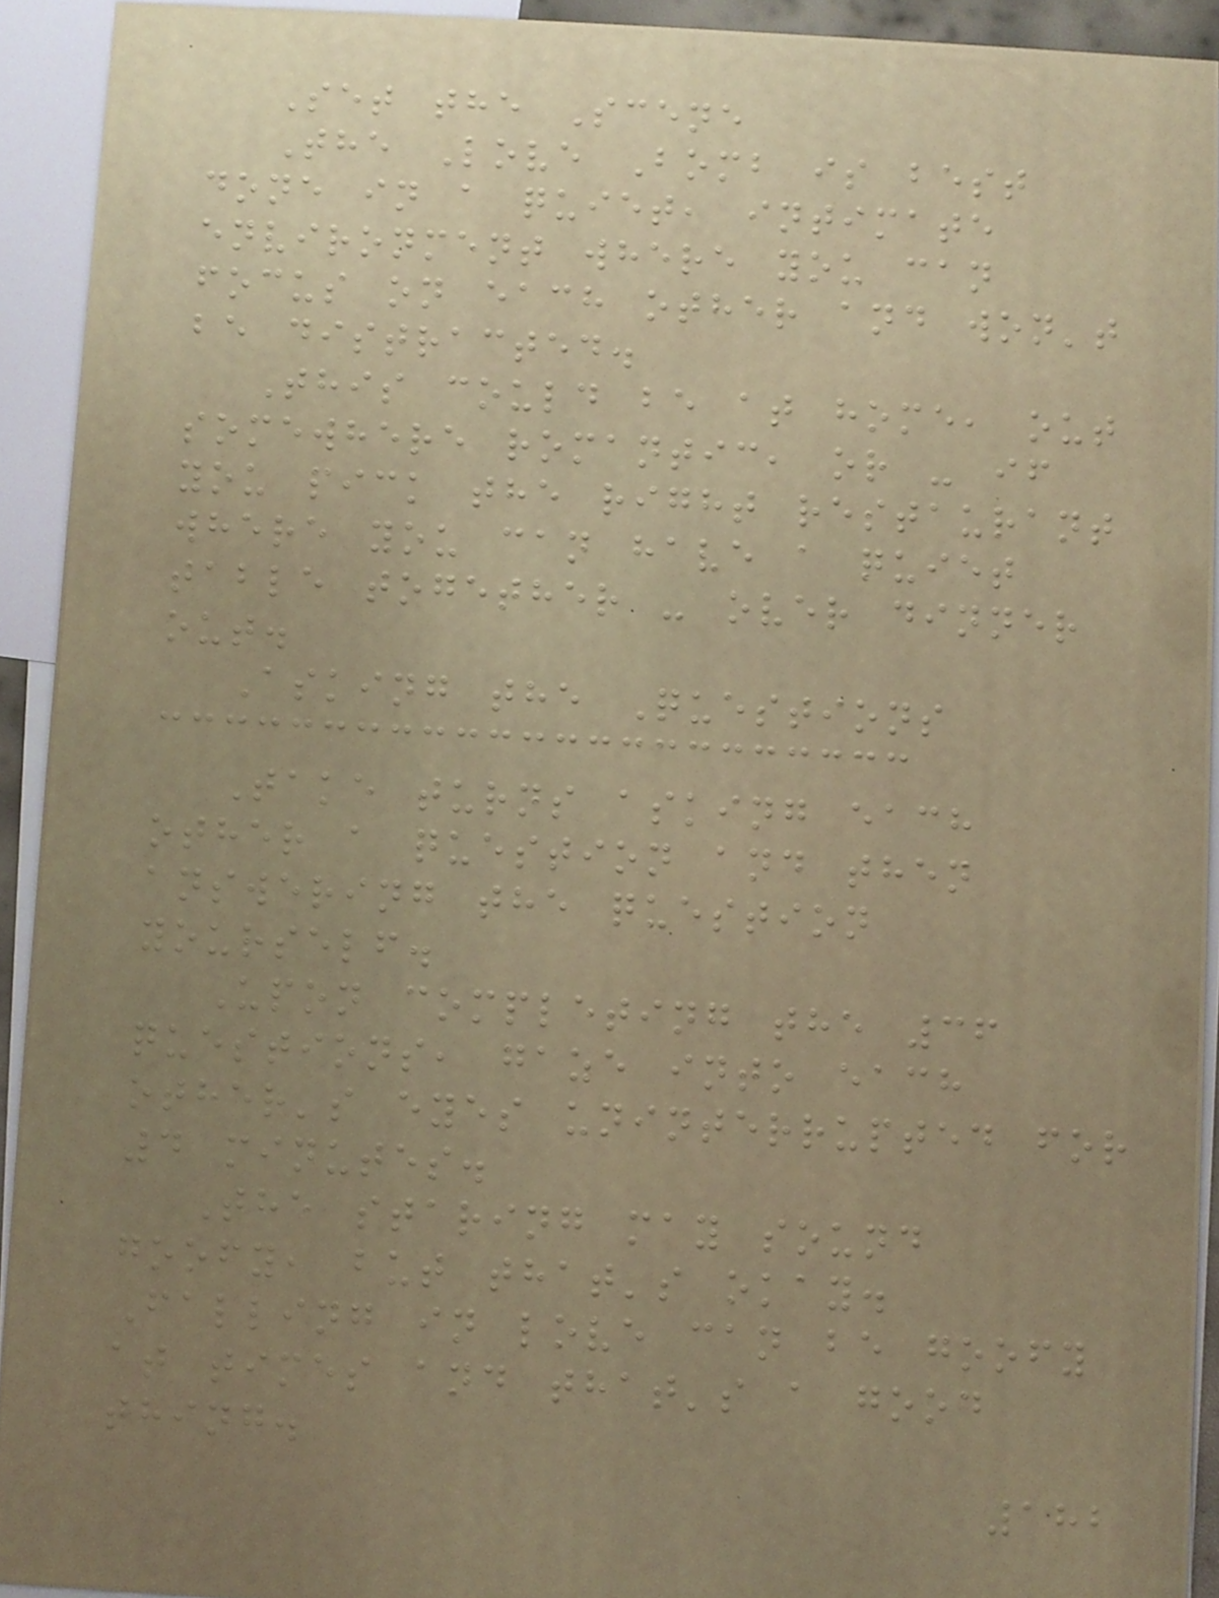Set the Scene
The Love Bomb is best
done in a quiet, intimate
environment where you can
focus on each other and won't
be distracted.
This could be at home, out
somewhere romantic, or - if
you pick the right restaurant
where you can have a quiet
table together - over dinner
out.
Asking the Questions
Take turns asking each
other a question and then
answering the question
yourself.
Upon completing the 36
questions, gaze into each
other's eyes uninterrupted for
4 minutes.
The staring may sound
goofy, but that's okay.
Falling in love can be goofy
at times and that's a good
thing.
182
